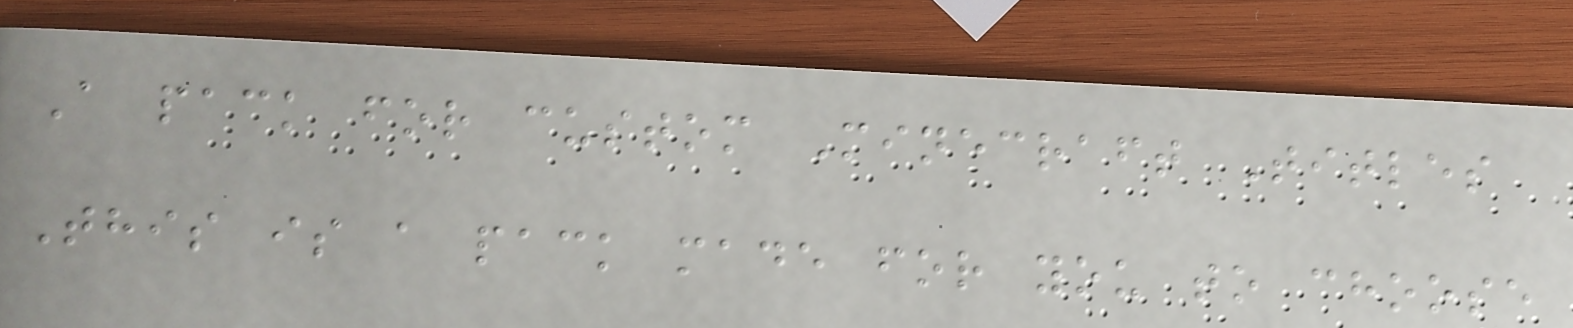A pack for custom Minecraft Titles
This is a pack made for you to choose
